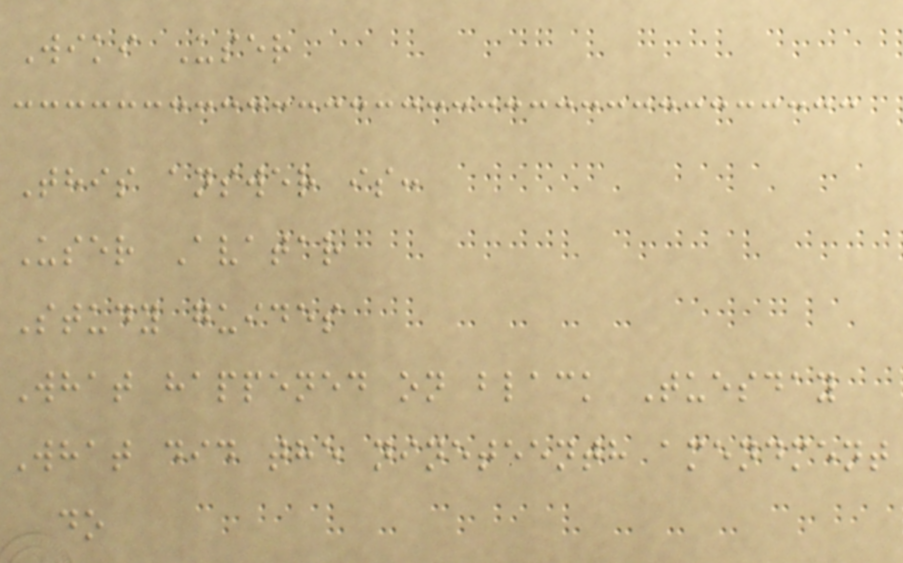Wiki User
This answer is:
User Avatar
Study guides
What happened on black Tuesday
What did the nineteenth amendment
do
